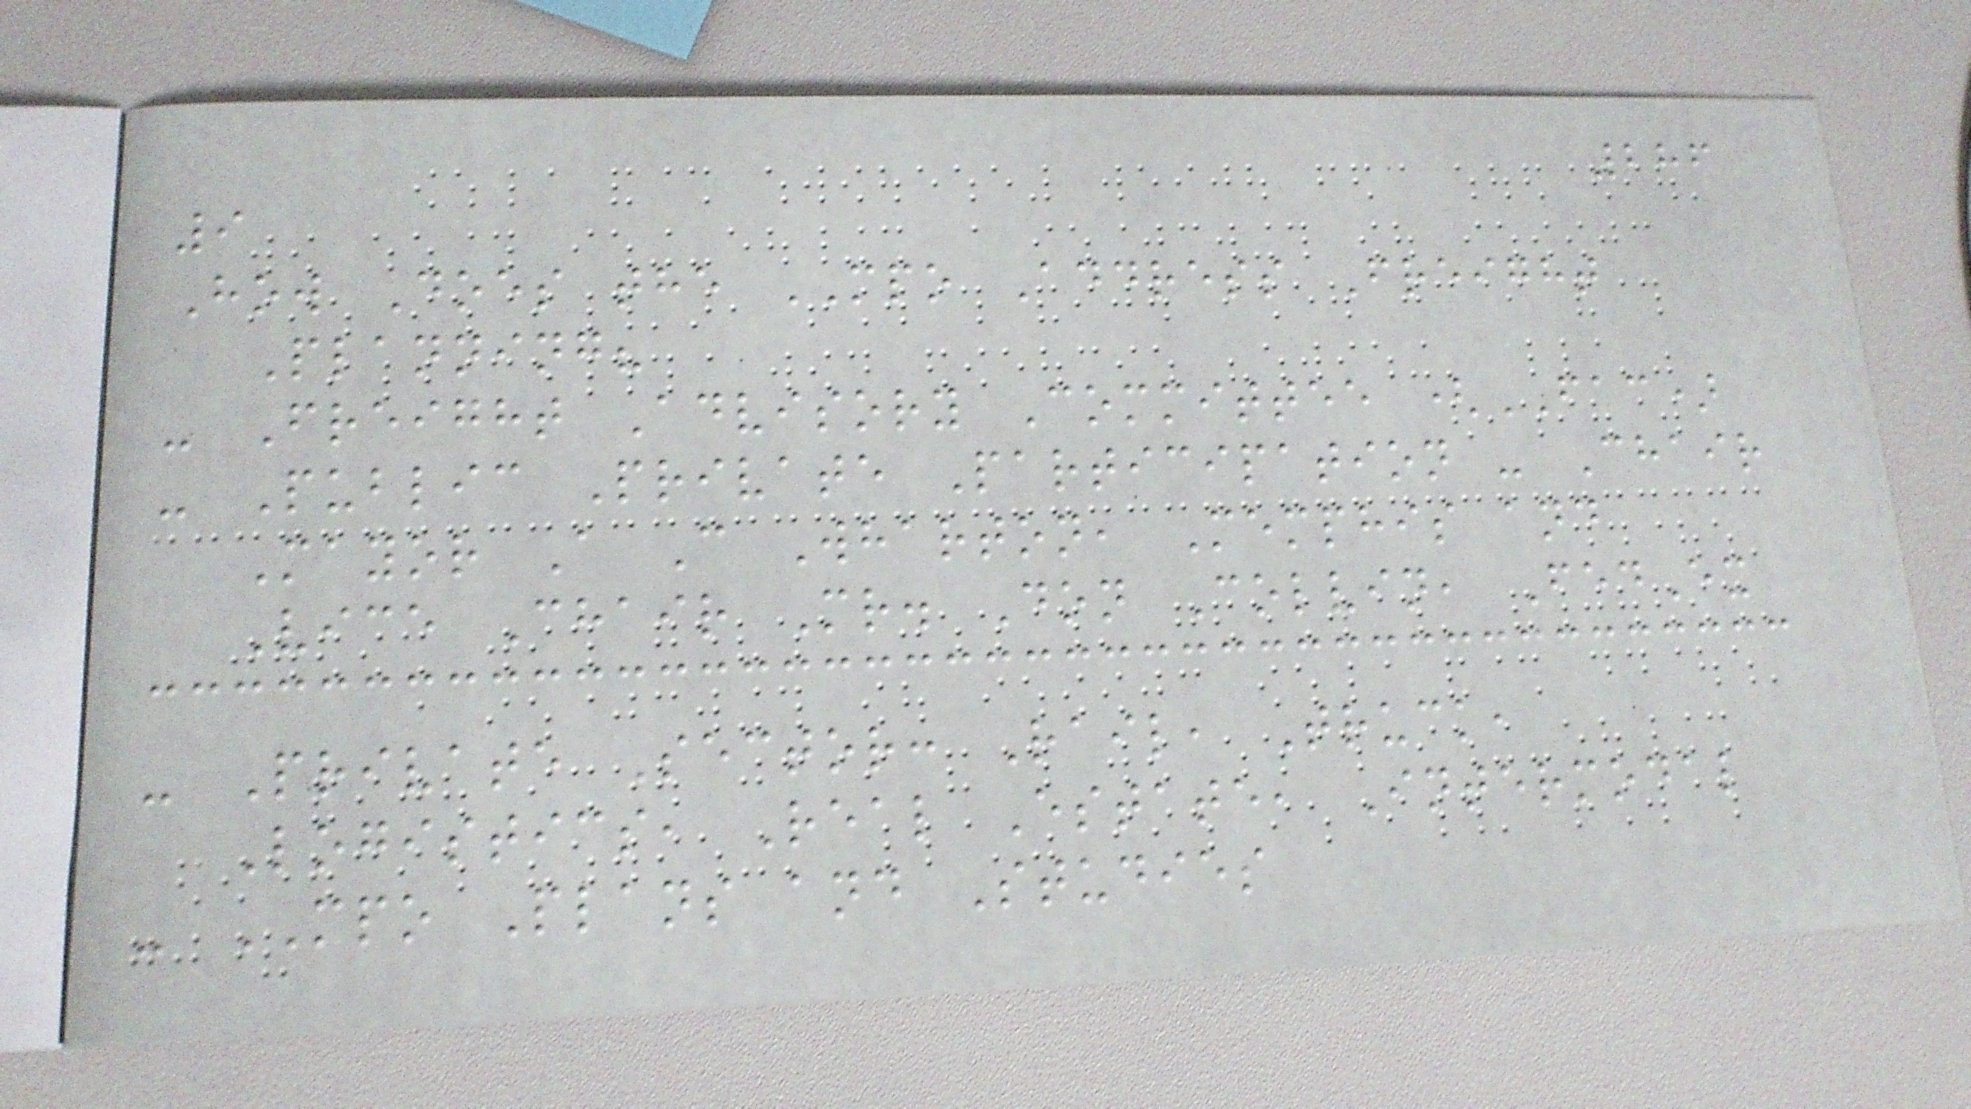286
9
How Does the MPO Address Freight
Planning?
- Freight Advisory Committee (FAC)
- Public Private Participation - Chair
Mayor A C Wharton, Memphis and
Vice Chair Mr. Don Colvin, FedEx
- Private Sector: Rail, Truck,
Logistics, Real Estate, Intermodal
- MPO Plans and Studies
